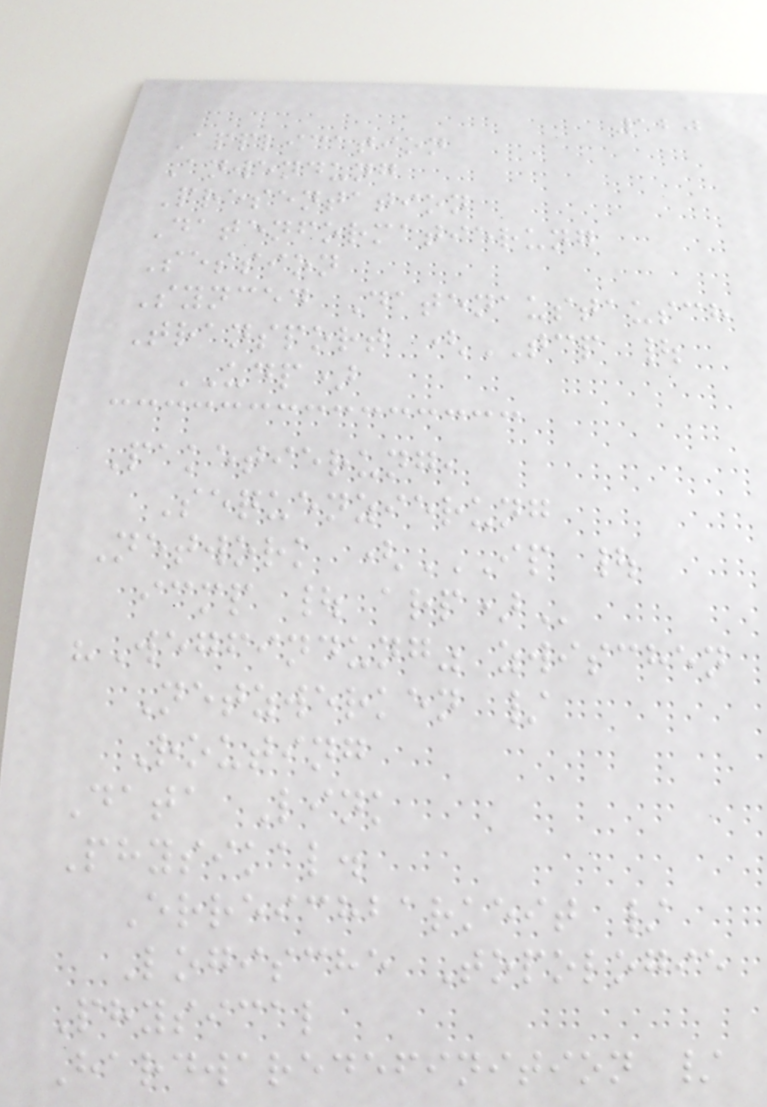120
Application
Anwendung
Presentation
Datenformatierung
Session
Synced Datenaustausch
Transport (TCP |
UDP)
Paketierung,
Sequenzierung
Network (IP |
ICMP | ARP)
"Wegfindung" zwischen
Netzwerken /
Routing
Data Link
Physikal.
Erreichbarkeit /
Logische Topologie
Physical
Hardwaredefinition /
